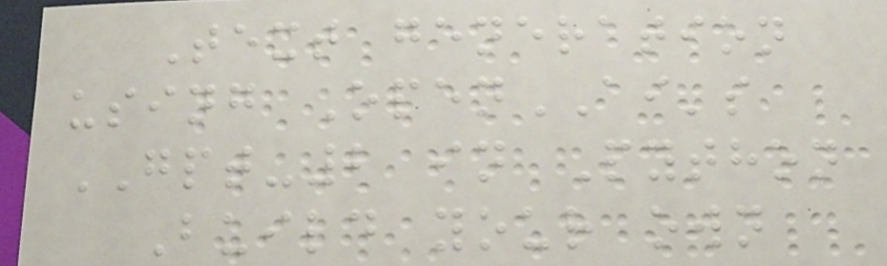Text generation
using OpenAI's
GPT-2 in Python
Build your own
